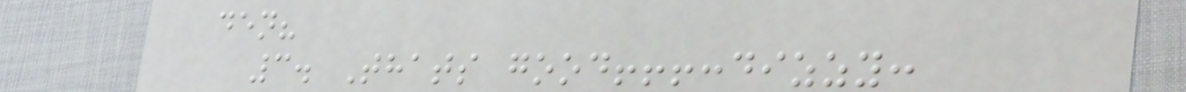den?
3. Thats good!!!:dizzy:
